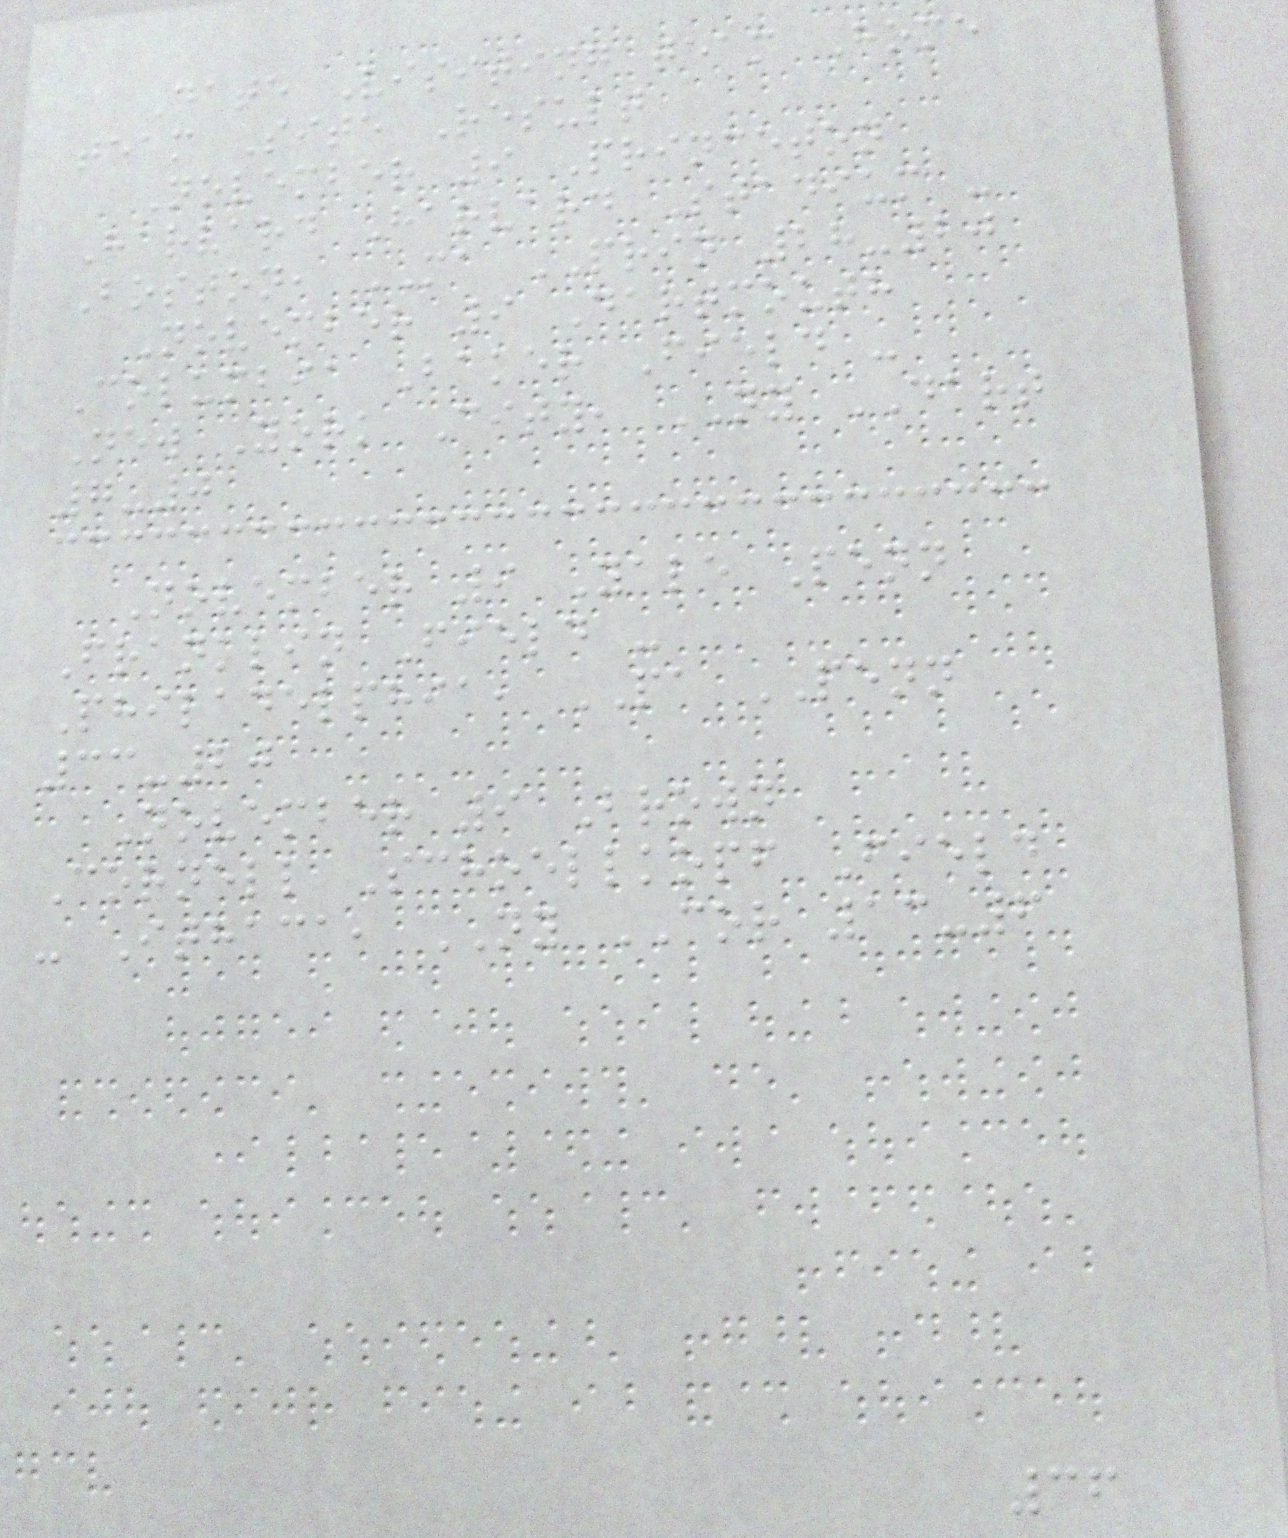Date Visiting team Home
team Site Result
November 9 Princeton
Harvard Harvard Stadium -
Boston, MA PRIN 28-20
November 9 Dartmouth
Columbia Baker Field -
New York City, NY DART
7-0
November 9 Yale Penn
Franklin Field -
Philadelphia, PA PENN
33-20
November 9 Brown
Cornell Schoellkopf Field
- Ithaca, NY COR 13-6
36
